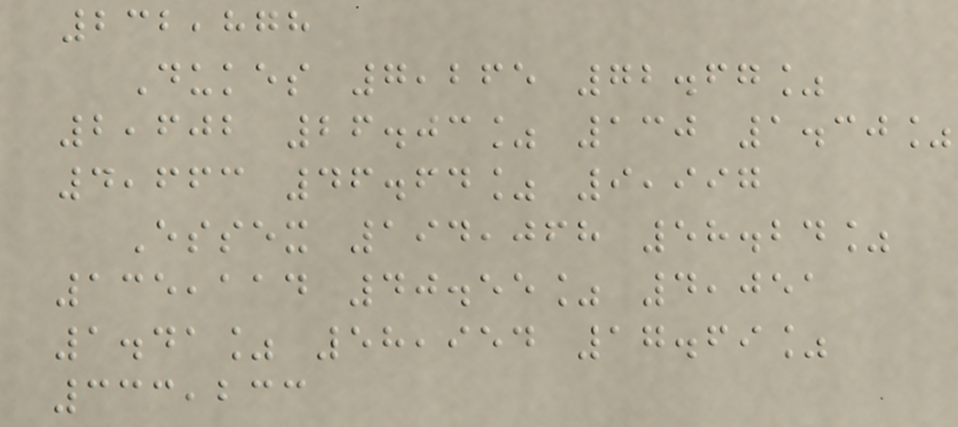232,878
Dukes 7,265 72.67%
2,602 26.03% 130 1.30%
4,663 46.64% 9,997
Essex 194,068 58.24%
135,114 40.55% 4,051
1.41% 58,954 17.69%
333,233
